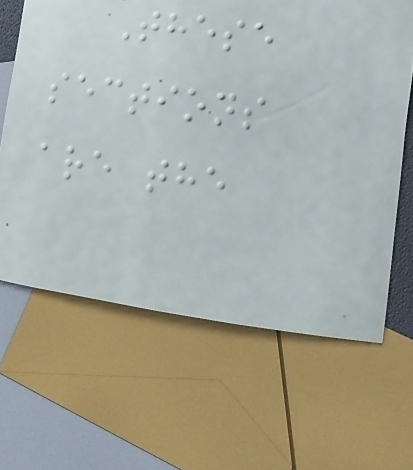These
sections
are the
